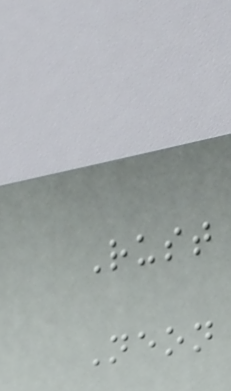Rust
Neon
